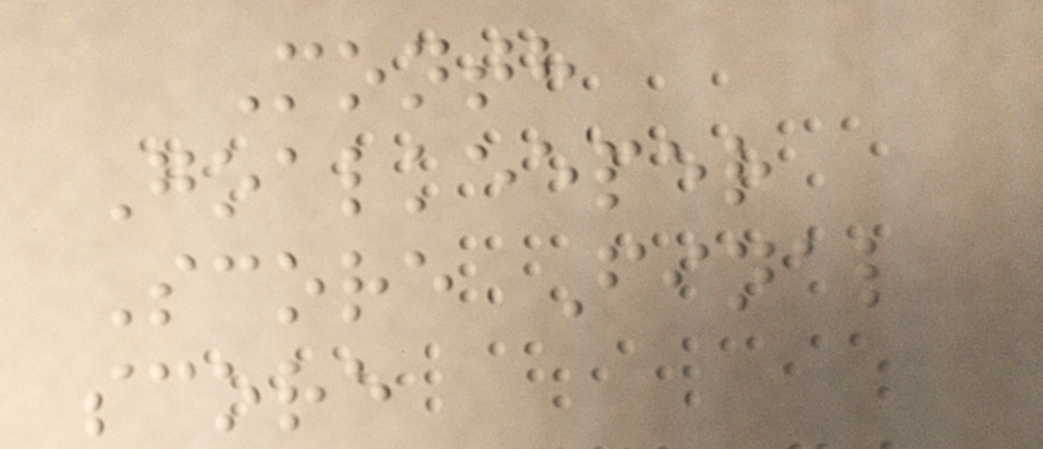Month
Goalkeeper
Score Final
score
